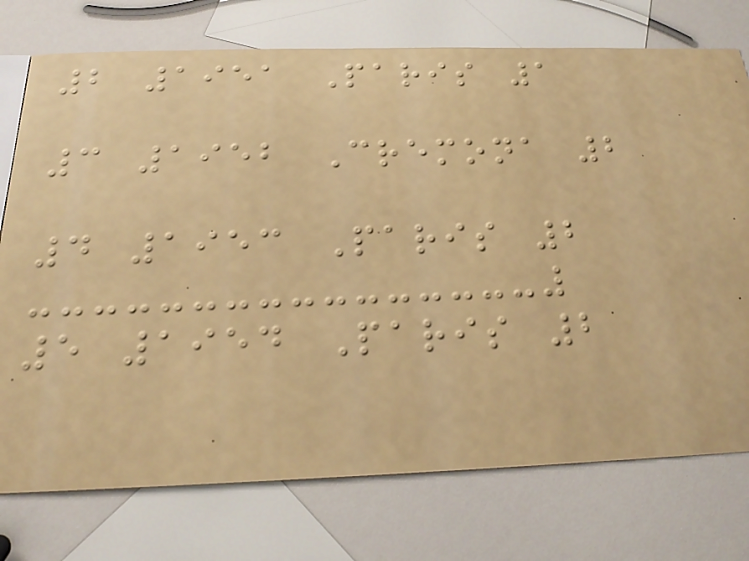2 1951 Paris 1
3 1952 Cremona 2
4 1953 Paris 2
5 1954 Paris 2
